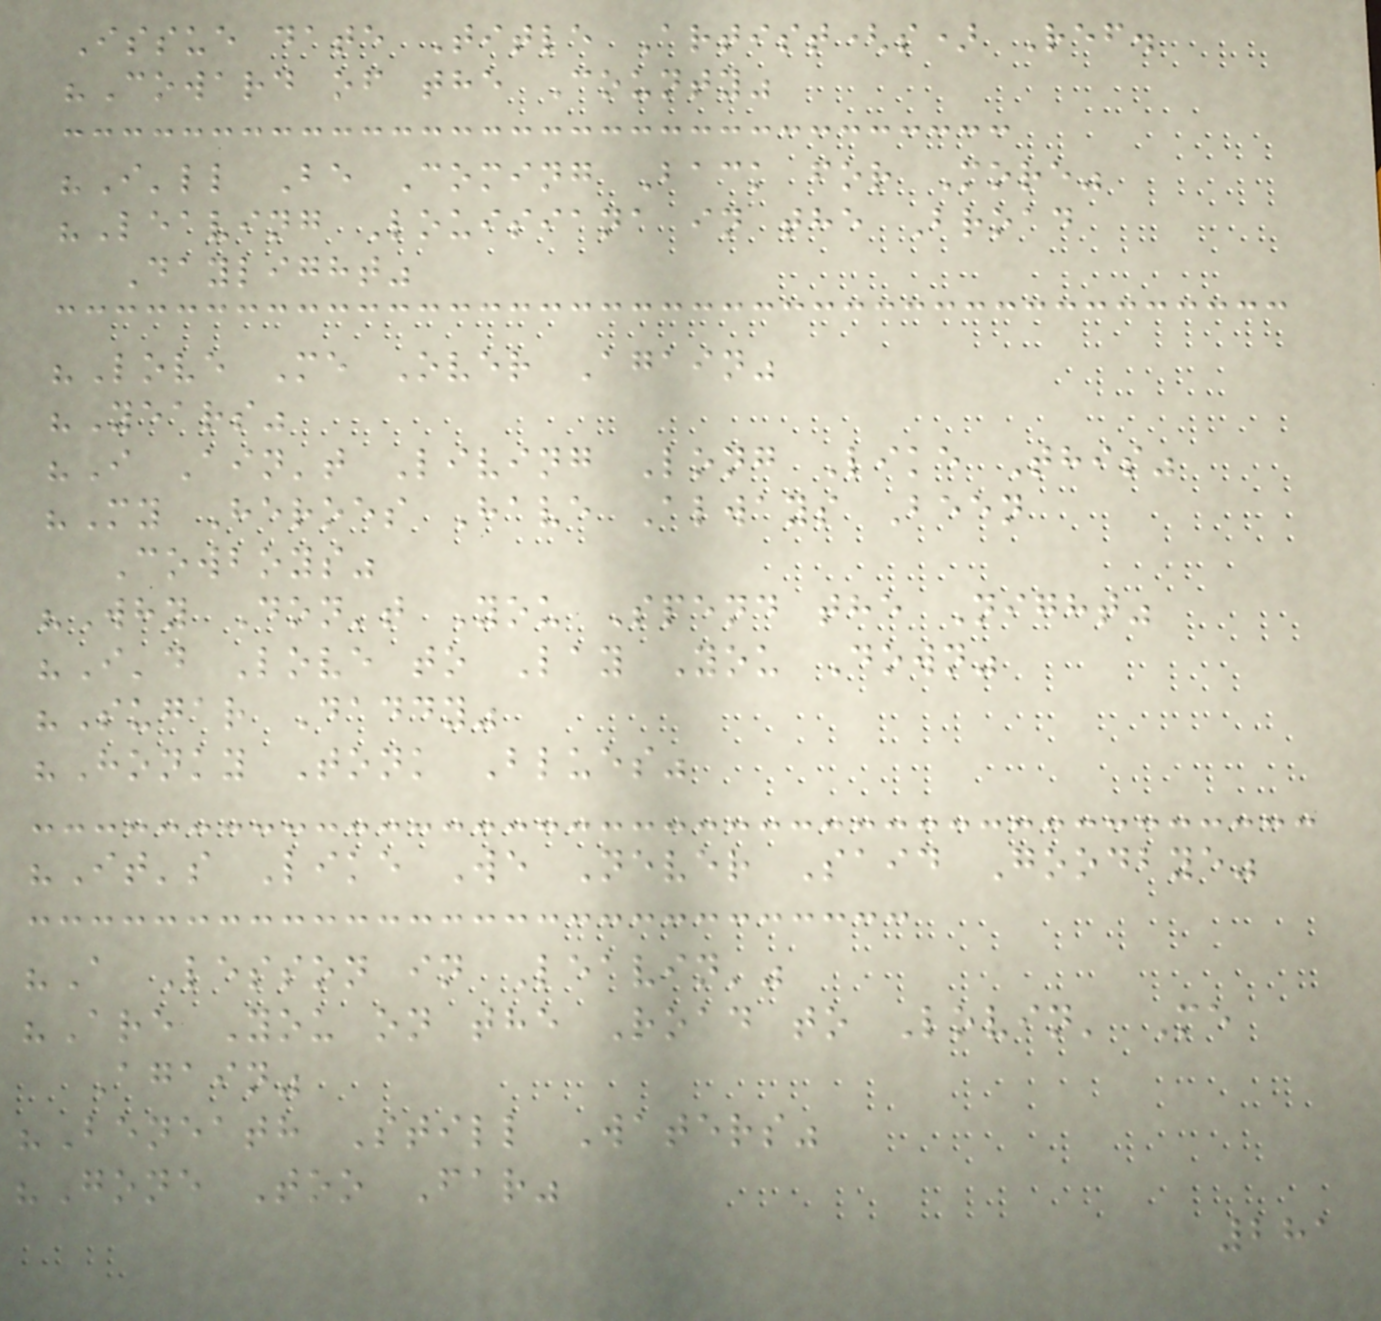Issue date Title Artist(s) Ref.
"Coward of the County"
"I'll Be Coming Back for More"
"Leaving Louisiana in the Broad
Daylight"
"Love Me Over Again"
"Years"
"I Ain't Living Long Like This"
"My Heroes Have Always Been
Cowboys"
"Why Don't You Spend the Night"
"I'd Love to Lay You Down"
"Sugar Daddy"
"Honky Tonk Blues"
"It's Like We Never Said Goodbye"
"A Lesson in Leavin'"
"Are You on the Road to Lovin' Me
Again"
"Beneath Still Waters"
"Gone Too Far"
281
